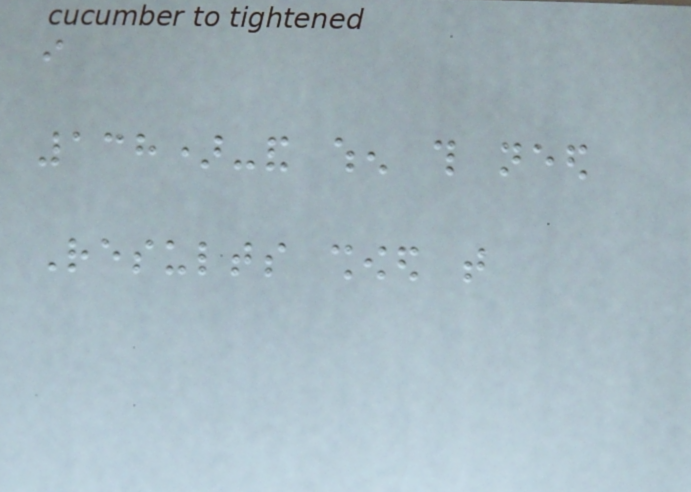in
138)-and when this need
Results showed that
